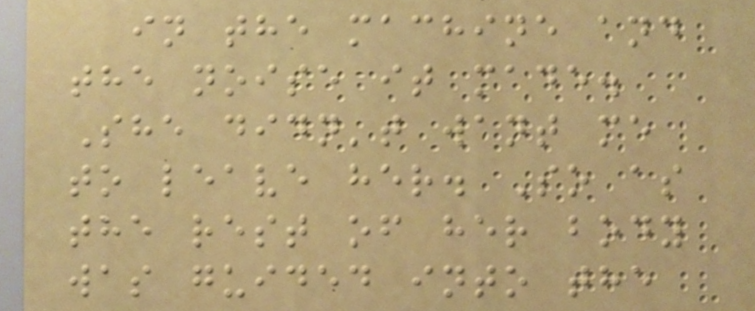in the machine and
the noise it made.
She didn't want me
to leave her. So as
the rest of her body
was guided into the
